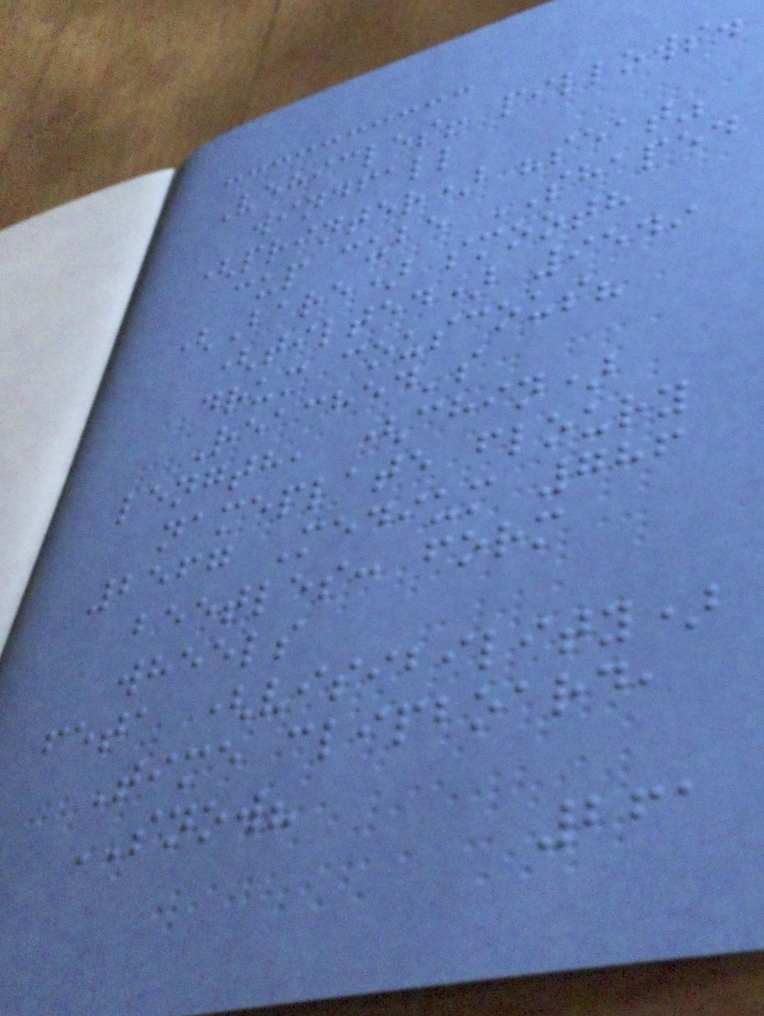Vehicles! pillows.
windfall
(printer) "seat"
cup cube SHAPED
(Bare) smooth
(tilted) 9549
drum couscous?
Reached's
length, (chin)
nameplate floury
2567 Medium 786
beetles: form
wheels
feta (visibility)
Time clipboard,
SNOW?
261
